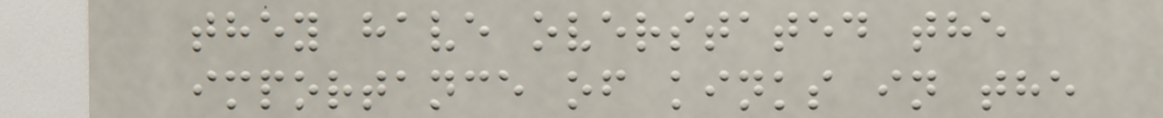they have overstated the
importance of kinks in the
